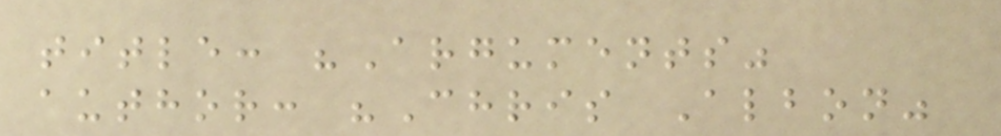title: "Arguments"
author: "Chris Albon"
